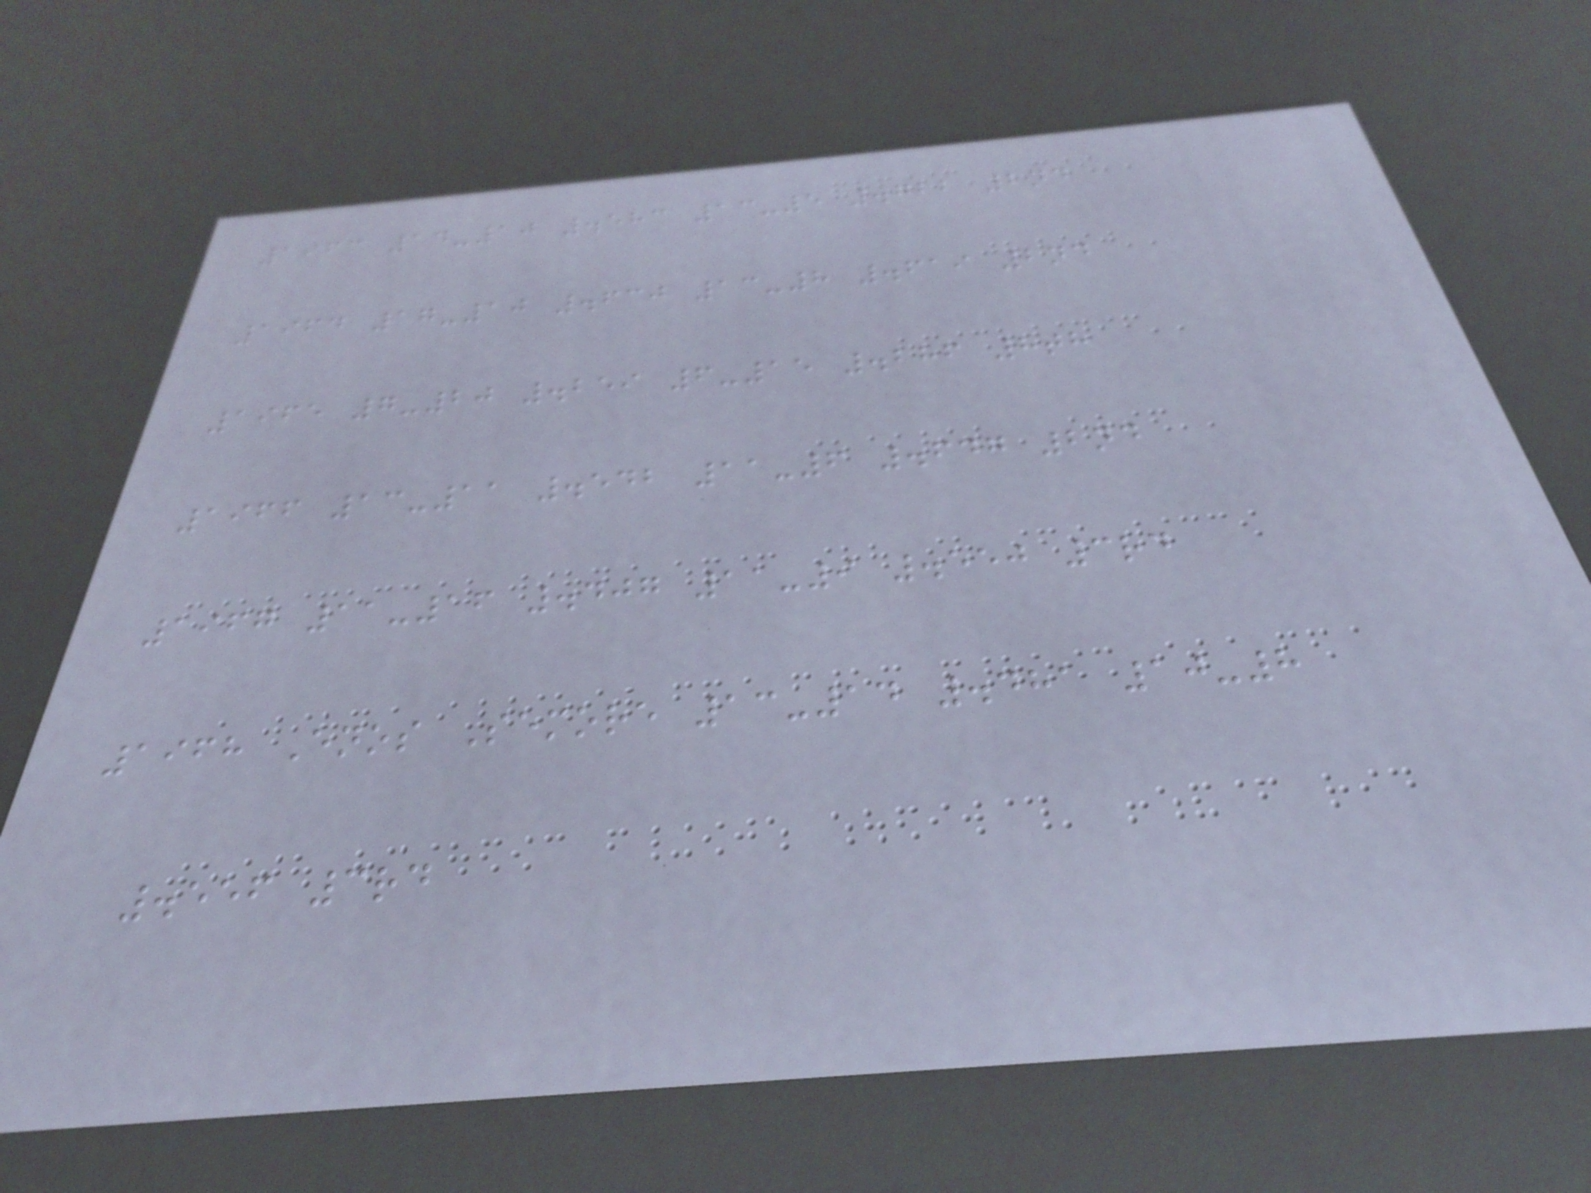1963 14-10 .583 13-5 .722 2nd
1964 17-10 .630 13-8 .619 2nd
1965 7-20 .259 6-15 .286 8th
1966 13-11 .542 11-6 .647 2nd
1967 11-16 .407 11-9 .550 3rd
1968 Enos Semore 13-14 .481 10-8
.556 3rd
